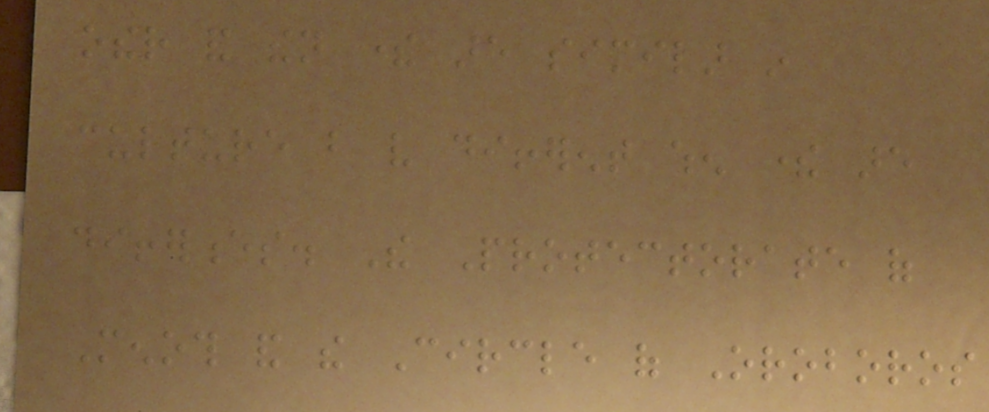other and then there are similar in
culture but very different when there are
differences. The Protectorate of
Menoth and the Circle of Oroboros
